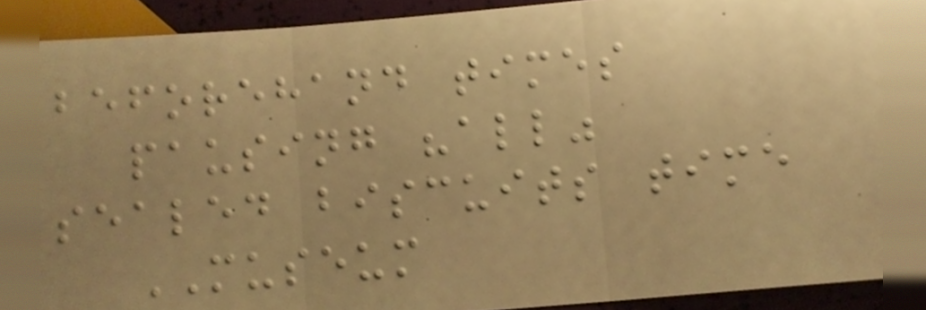beforehand times
pausing "all"
sealed biscuits time
MUSEUM
